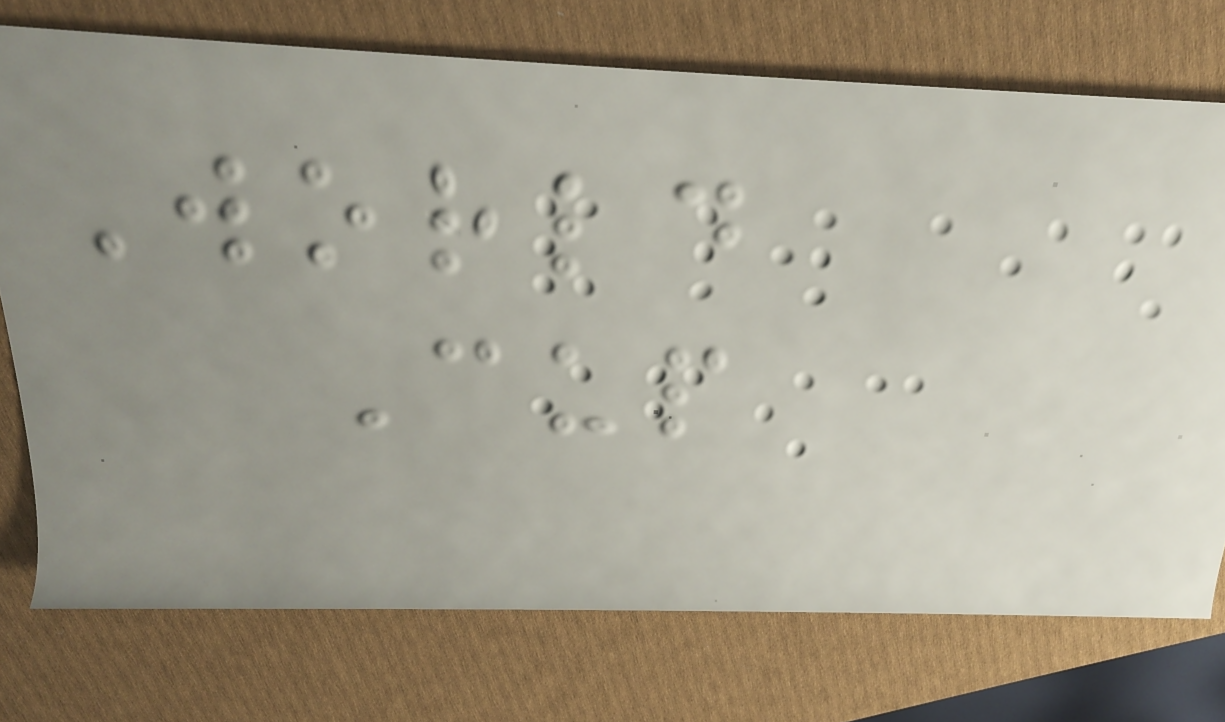World
Cup
